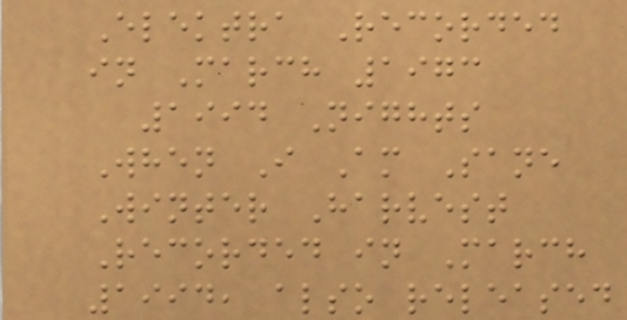Elektra Recorded
in March 1973
1994 Nights
When I Am Sane
Winter Harvest
Recorded in March
1994, also released
